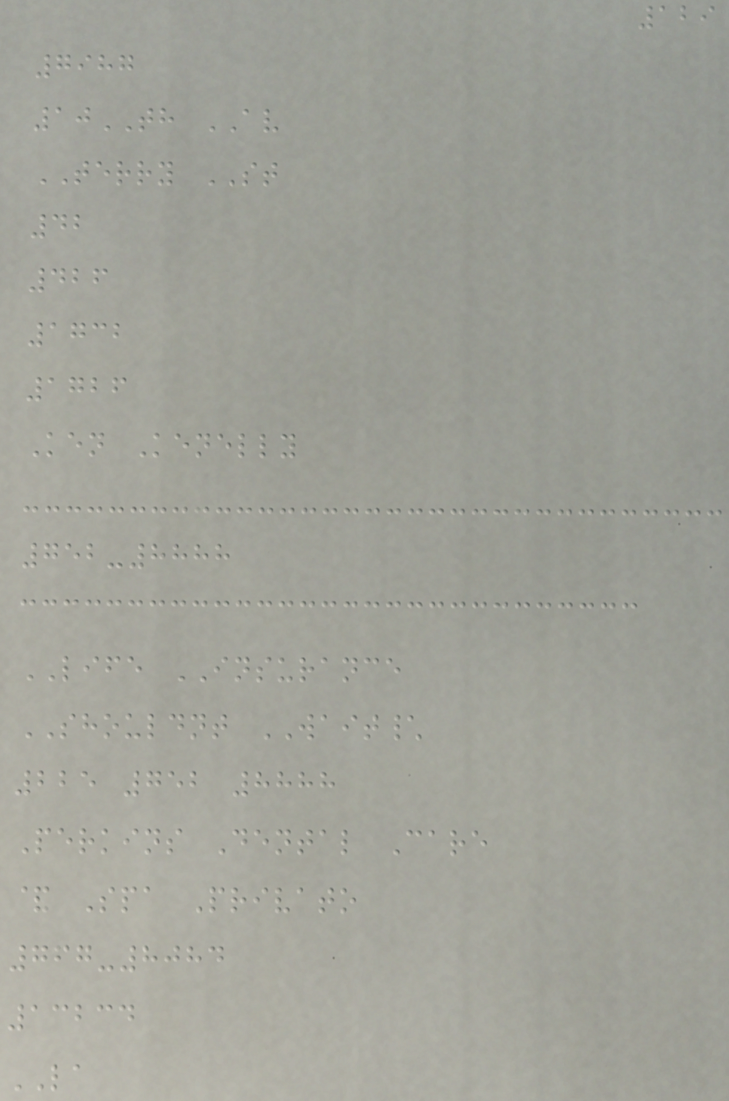129
7987
10TH AV
TERRY ST
42
426
1732
1726
Ken Kenelly
752-8888
LIFE INSURANCE
SHOULDNT WAIT\
225 752 8888
Perkins Dental Care
& Spa Privato
767-8084
13234
LA
